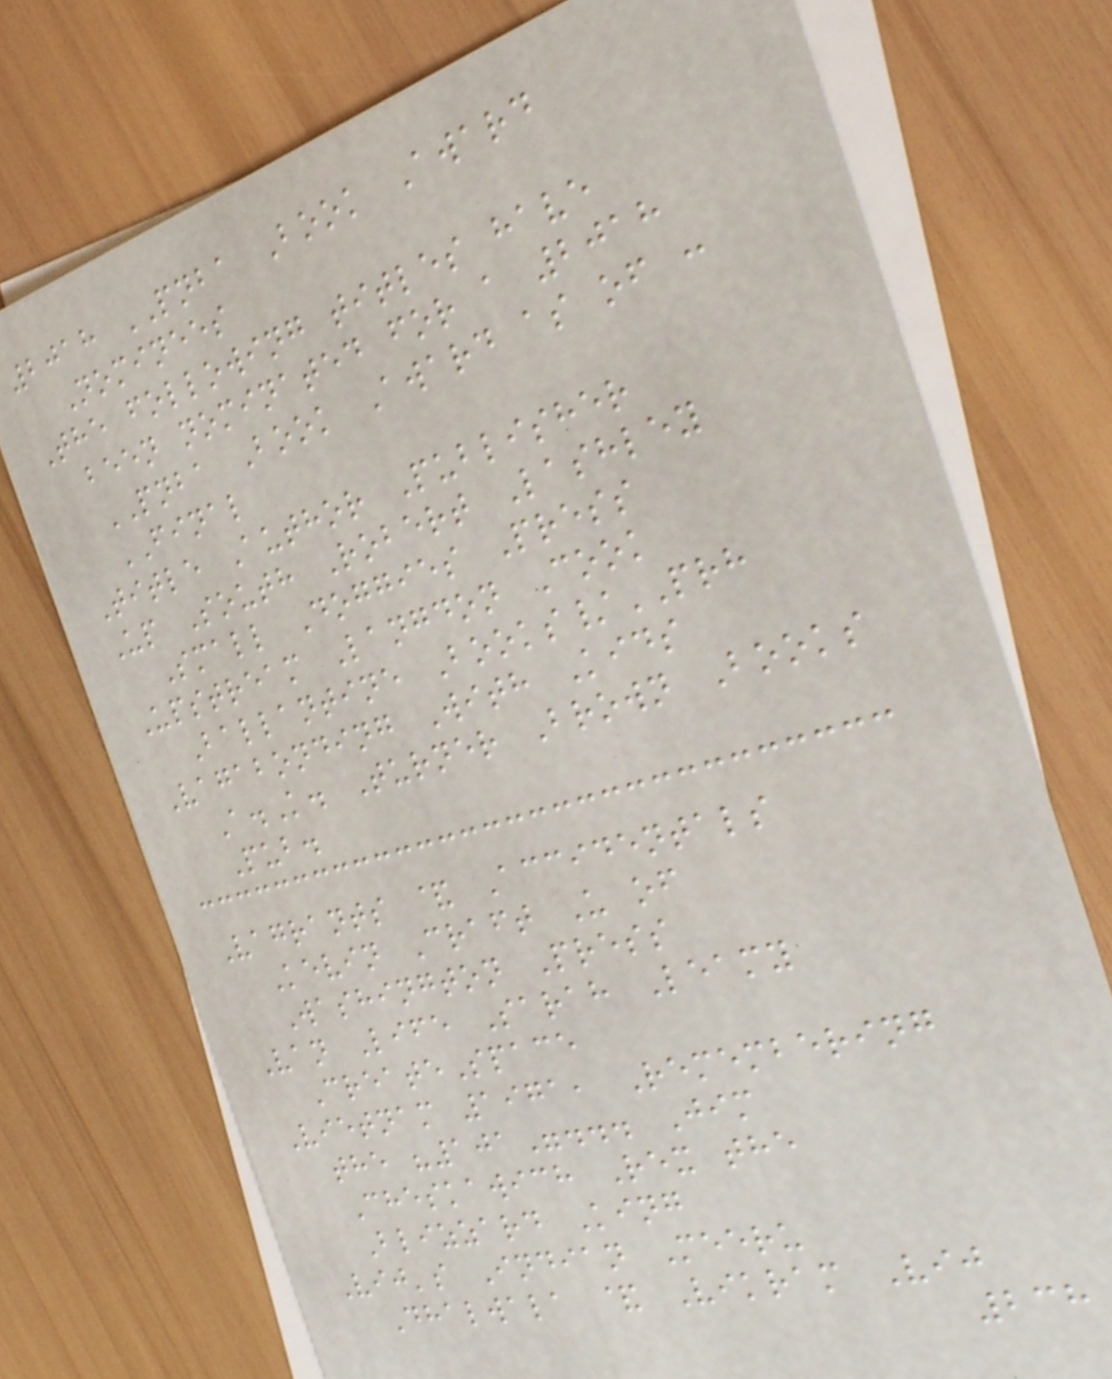2018 PNBA Book Award
Nominees
The following titles have
been nominated for a 2018
PNBA Book Award as of :
FINAL
Title Author Publisher
Up South Robert Lashley
Small Doggies Press
Upstream Langdon Cook
Ballantine Books/PRH
Vagabonding With Kids
A.K. Turner Brown Books
Pub.
Vagrants & Accidentals
Kevin Craft U of
Washington Press
Van Life Sarah Leamy
CreateSpace
Vietnam 1971, Remembering
the "101"... Jim
Cheskawich Rex the
Blizzard King
Vij's Indian Meeru
Dhalwala & Vikram Vij
238
